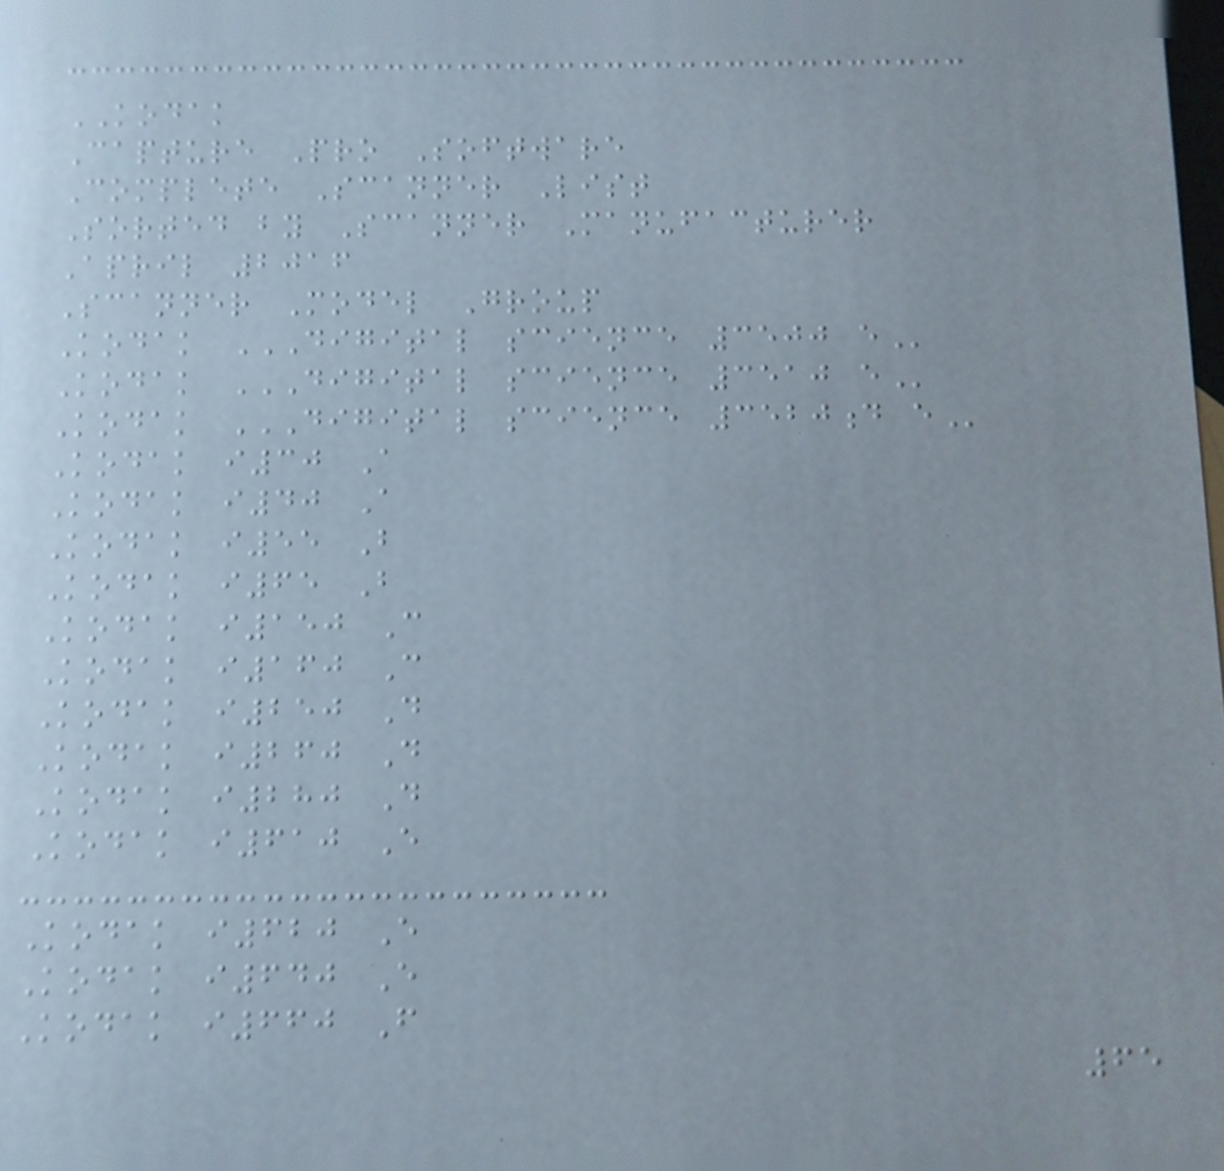KODAK
Capture Pro Software
Complete Scanner List
Sorted by Scanner Manufacturer
April 2016
Scanner Model Group
Kodak DIGITAL SCIENCE 3500 E
Kodak DIGITAL SCIENCE 3510 E
Kodak DIGITAL SCIENCE 3520D E
Kodak i30 A
Kodak i40 A
Kodak i55 B
Kodak i65 B
Kodak i150 C
Kodak i160 C
Kodak i250 D
Kodak i260 D
Kodak i280 D
Kodak i610 E
Kodak i620 E
Kodak i640 E
Kodak i660 F
65
